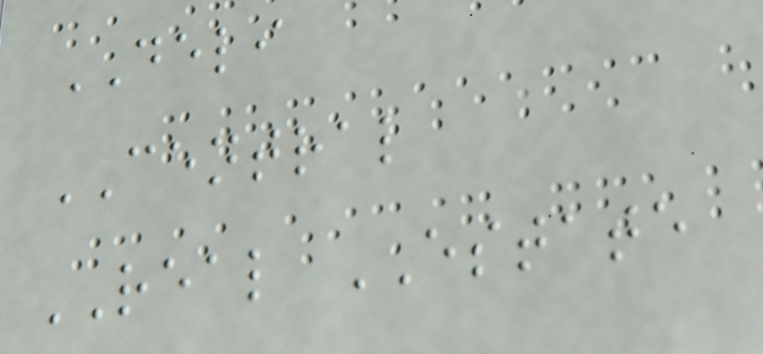DELI
CENTRAL
REAL ESTATE
